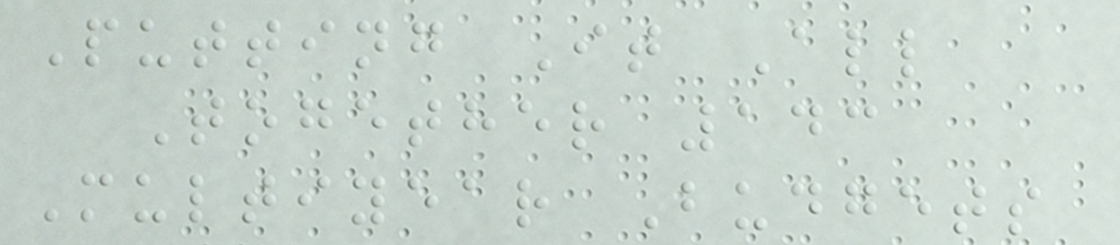Putting It All
Together 143
Multiyear Budgets
